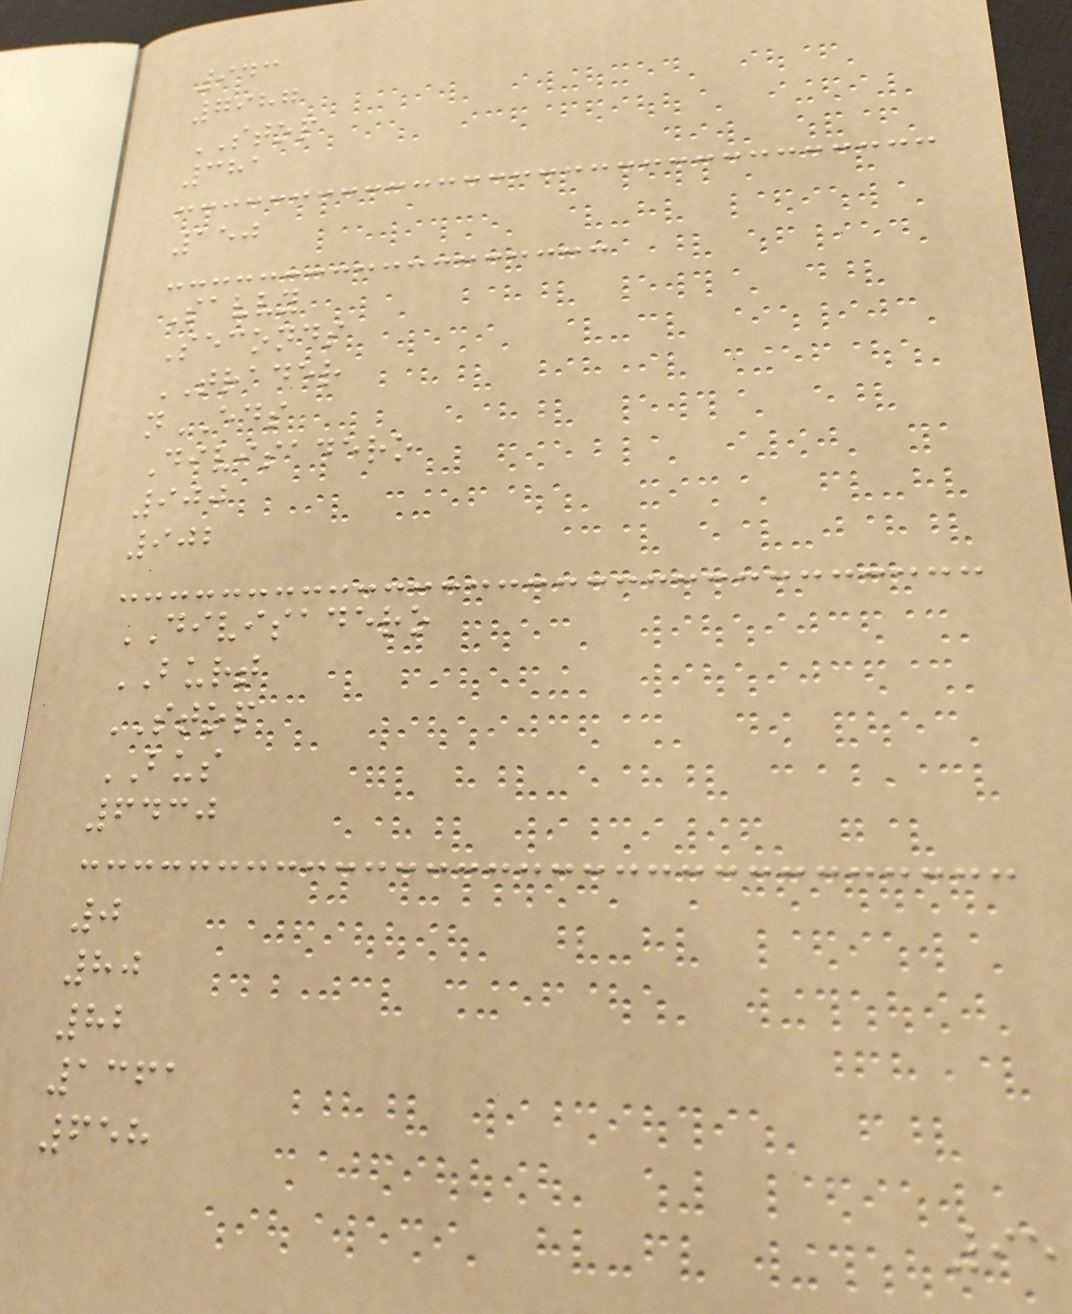943
7987
STOP
381
150
Savvy
Seconds
TRADER
nEDS
Divisadero
900
902
DIVISADERO
BURT
STOP
BUS
6430
0
80
82
1361
658
95
